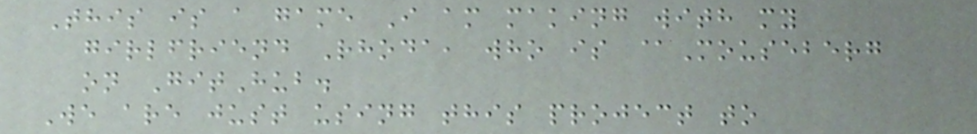This is a game I am making with my
girlfriend Rhoda, who is @Mouseberg
on GitHub.
We are just using this project to
